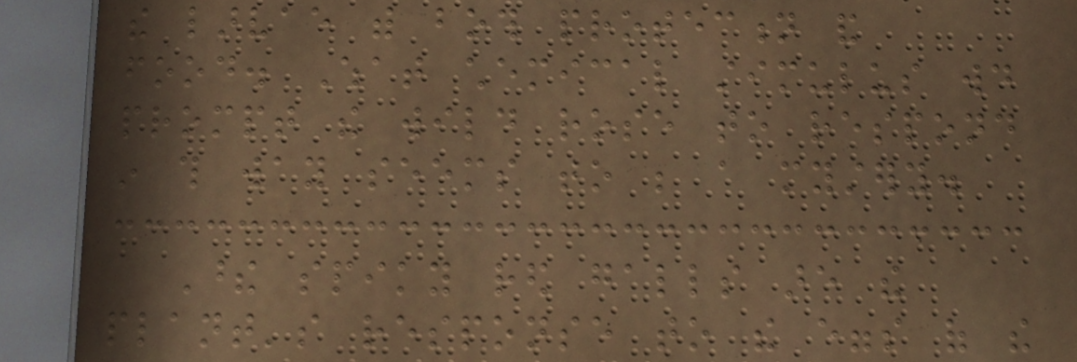the larvae with both protection and
food. What chemical stimulus would
prompt the wild rose to respond
in this way seems to be a mystery.
These spiky red galls are the
plant's response to the eggs of the
